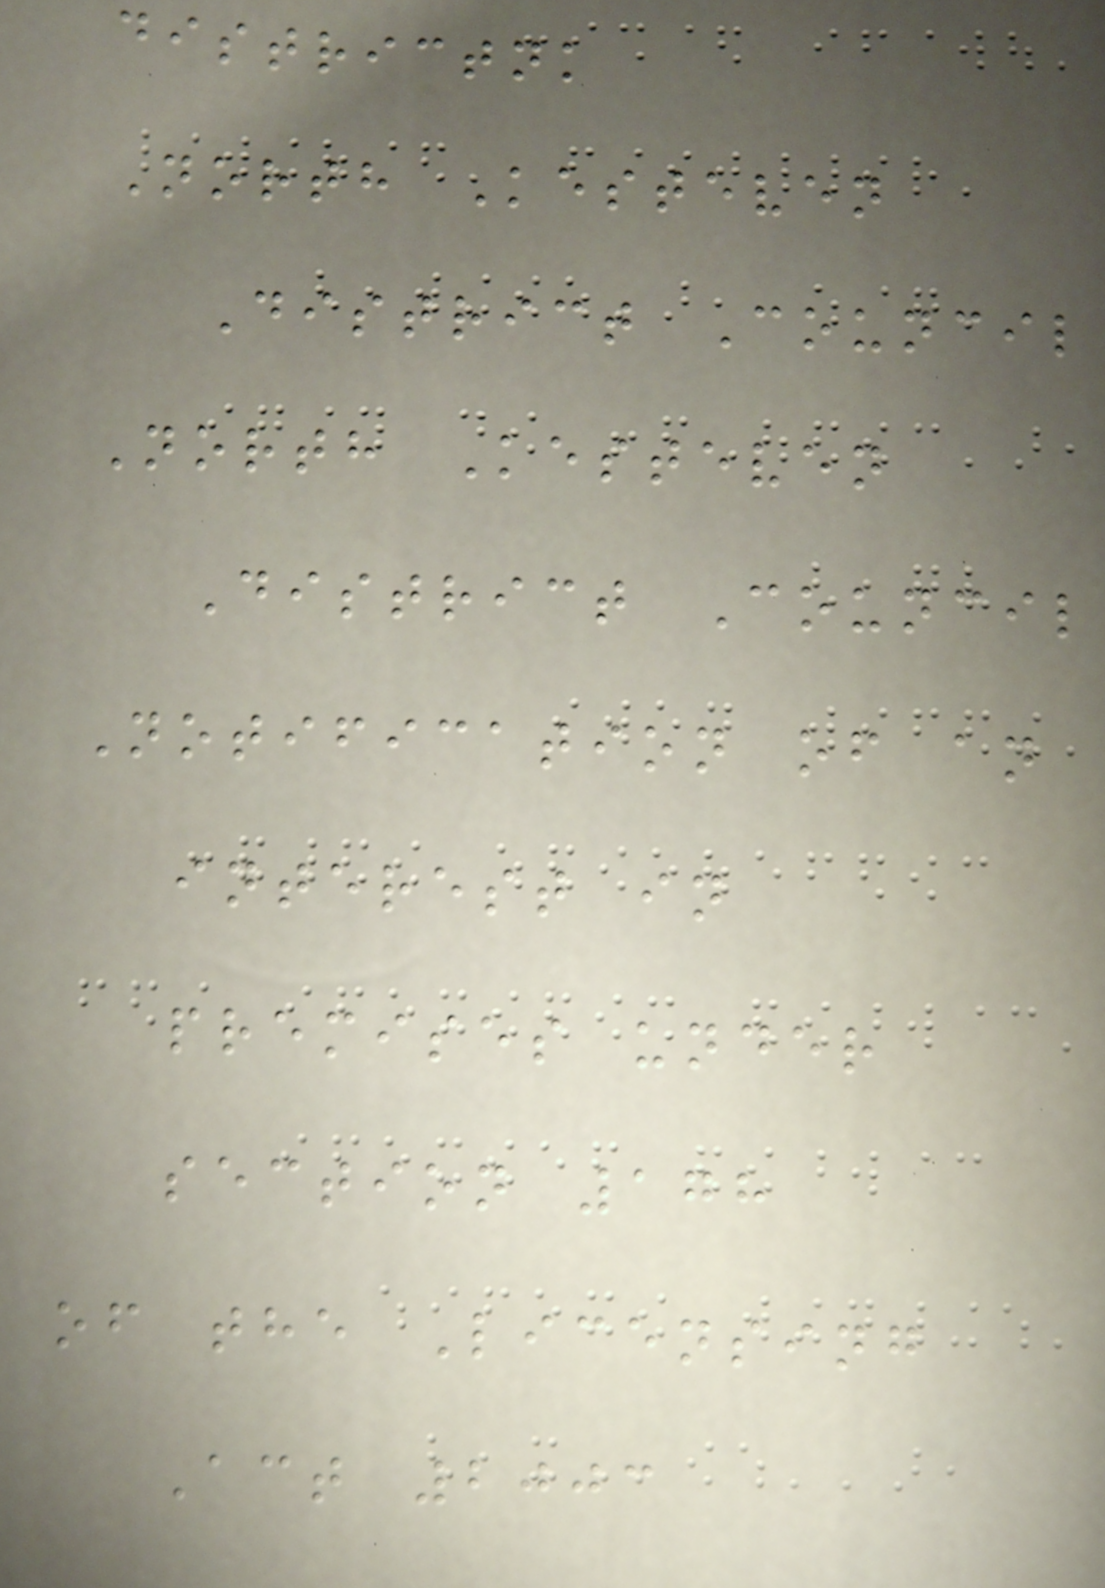districtnk
North Kesteven
District Council
North Kesteven
District Council
Notification of an
interest in
premises under
section 178
of the Licensing
Act 2003
